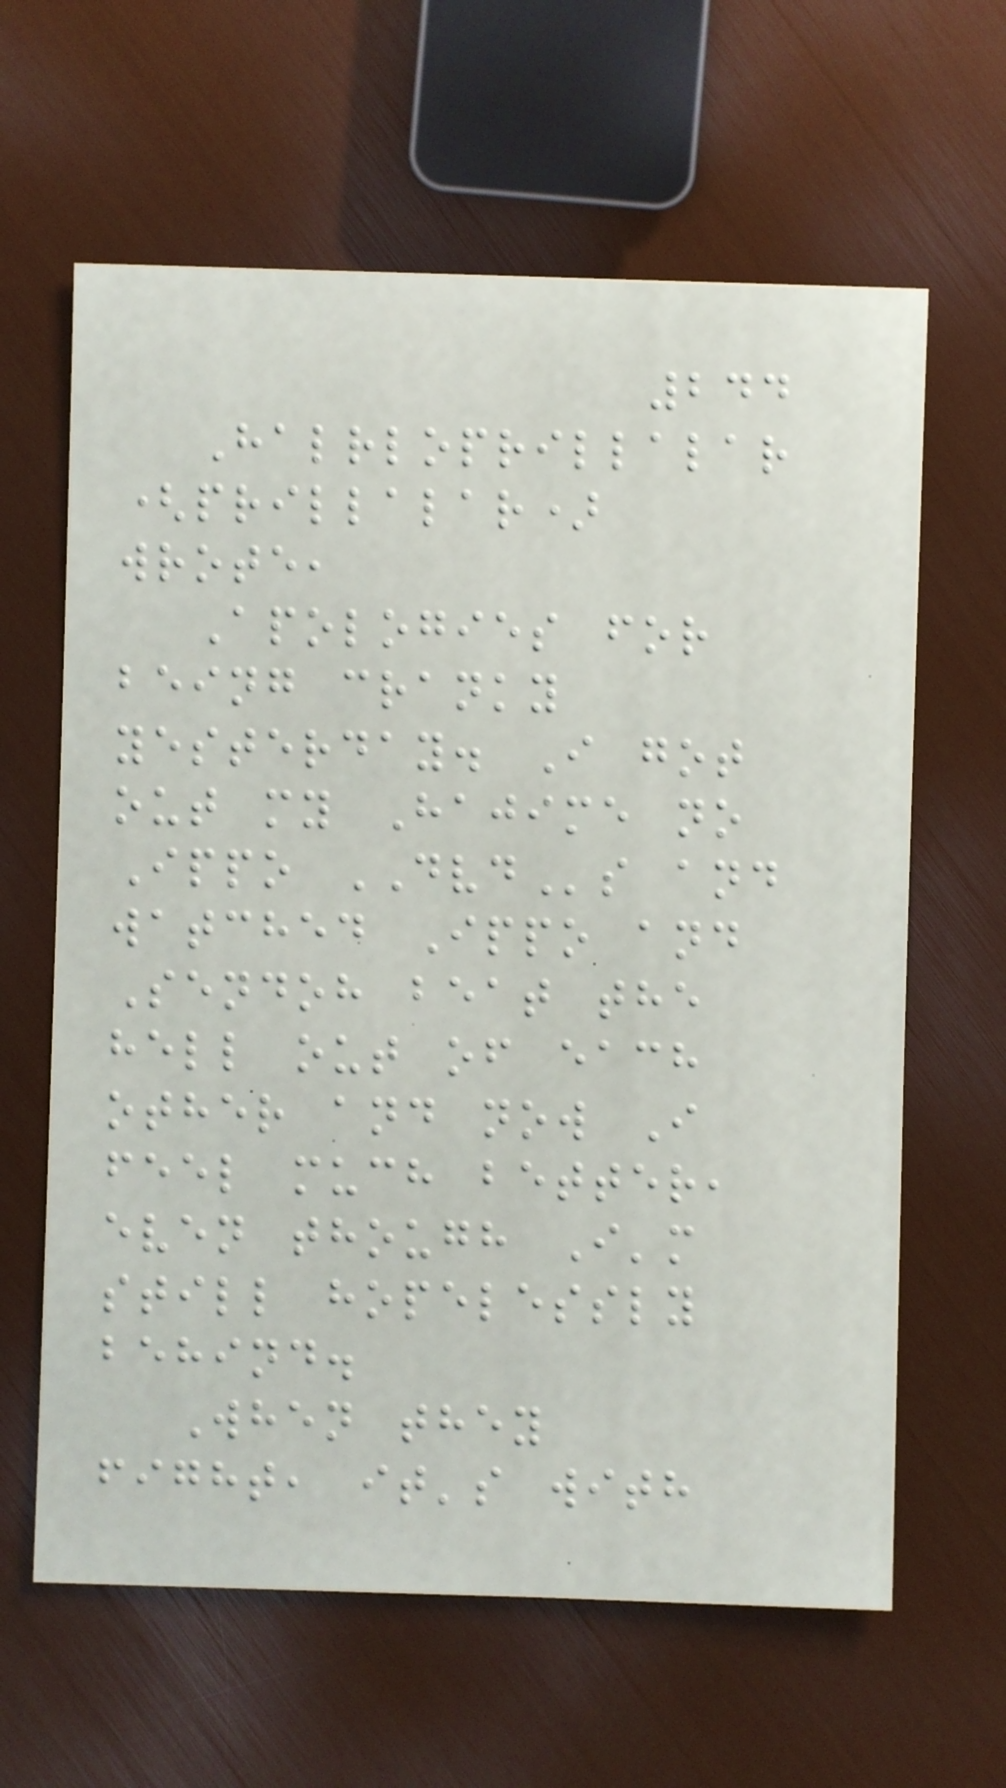244
Halrloprillalar
(prillalar)
wrote,
Apologies for
being cranky
yesterday. I got
out my Hajime no
Ippo DVDs and
watched Ippo and
Sendoh beat the
hell out of each
other and now I
feel much better,
even though I'm
still hopelessly
behind.
When they
fight, it's with
